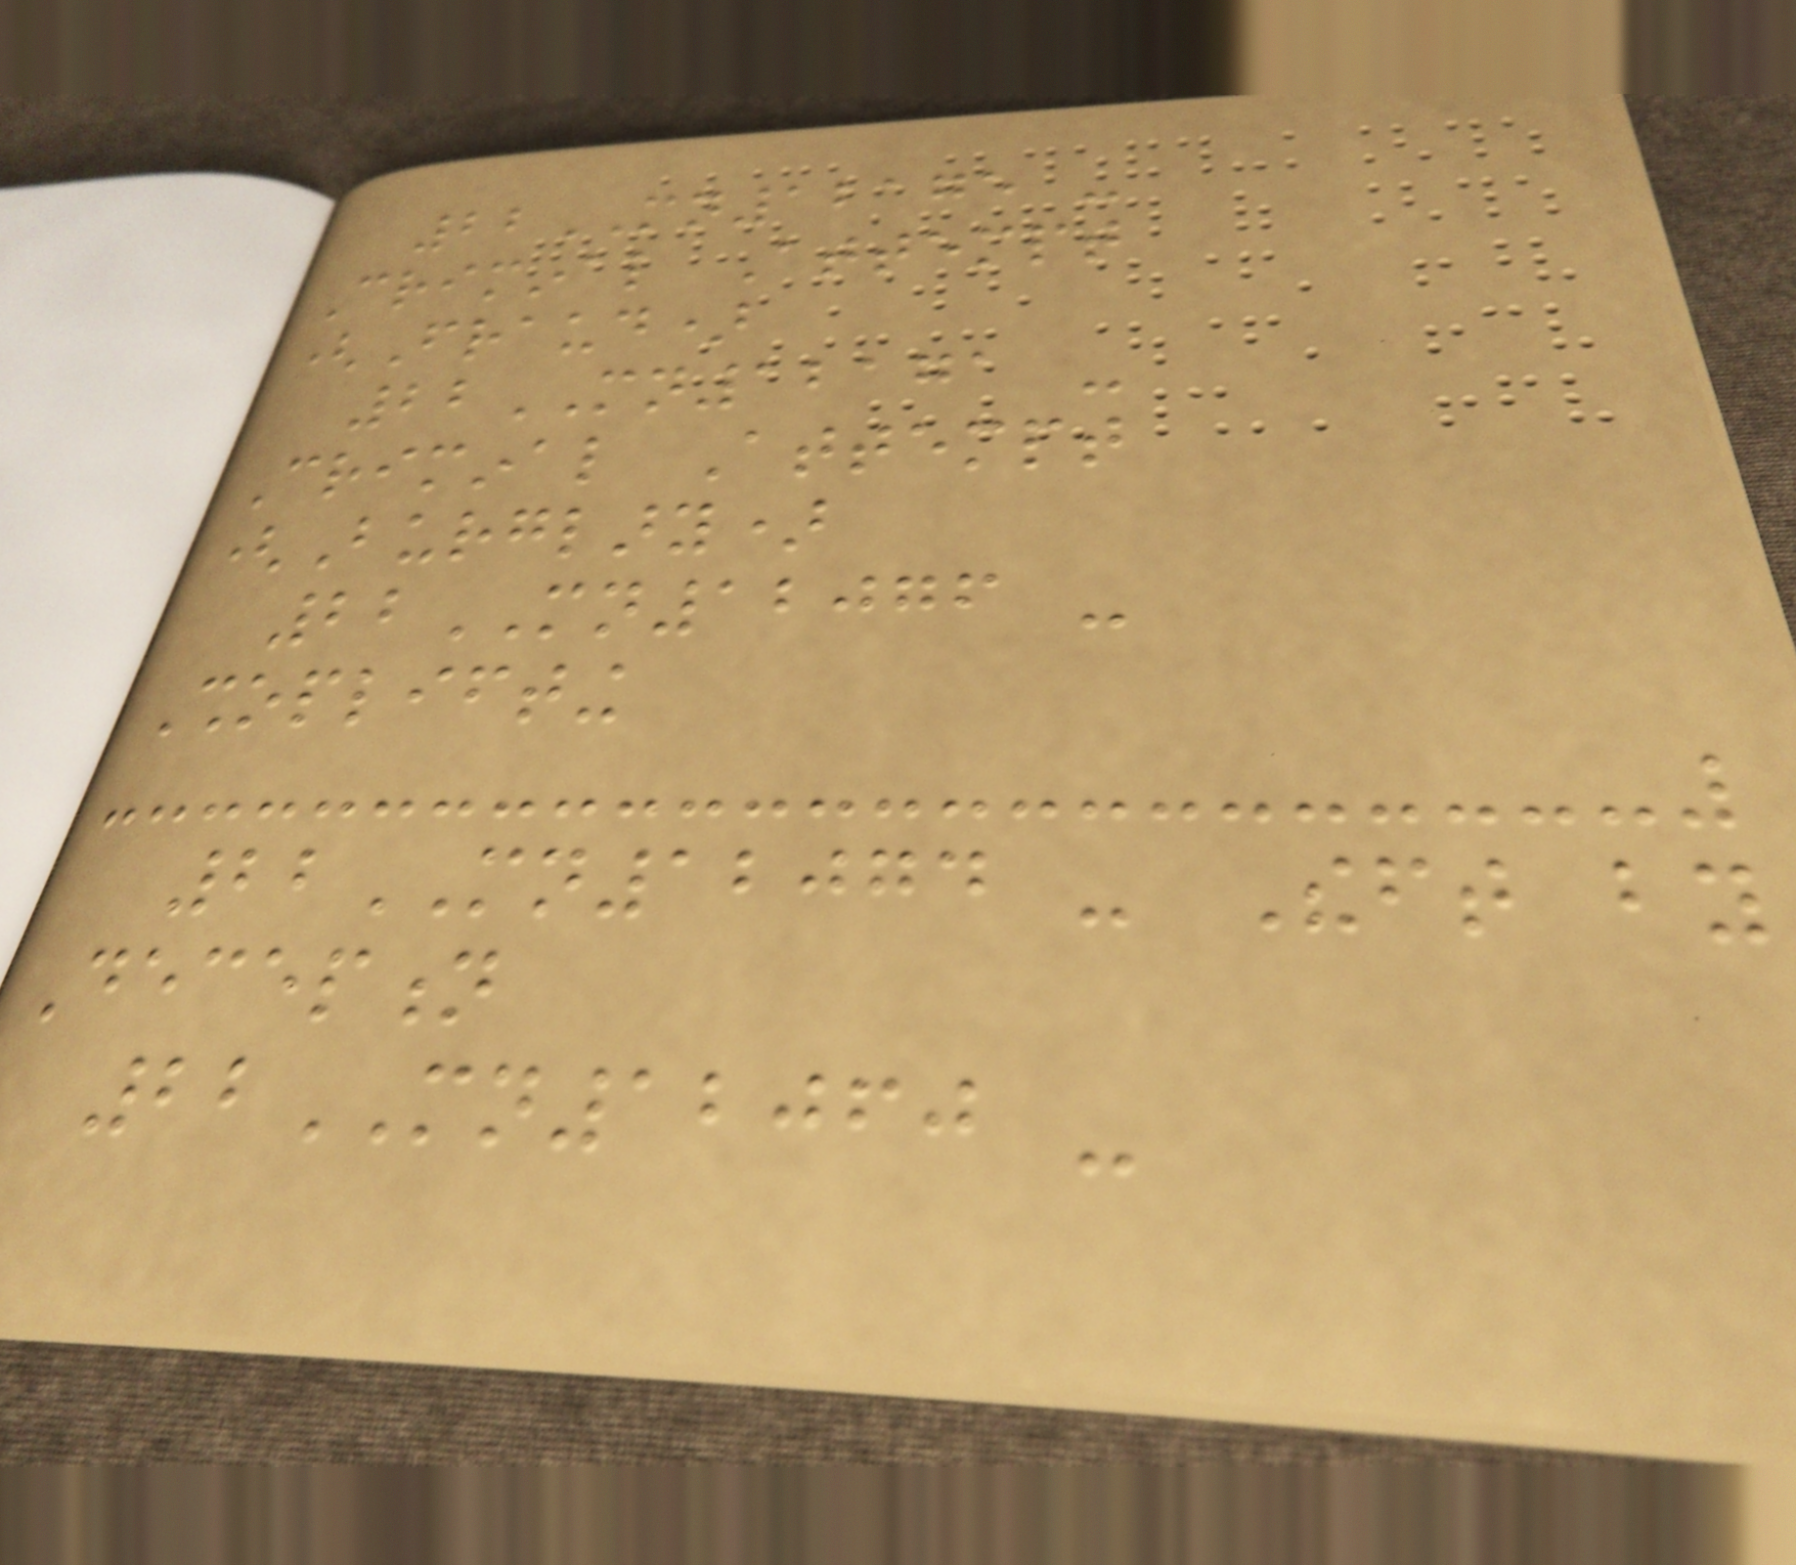22MN12175 -
Criminal Attempt
(Fraud)
22MN12171 -
Criminal Attempt
(Burglary)
22MN12076 -
Shoplifting
22MN12074 - Theft by
Deception
22MN12060 -
